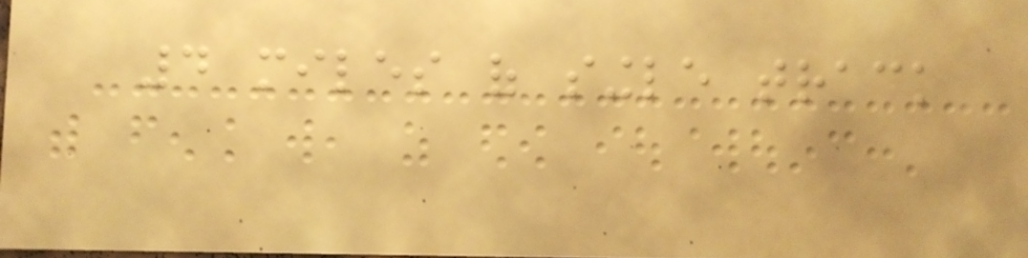4 miles of single track
